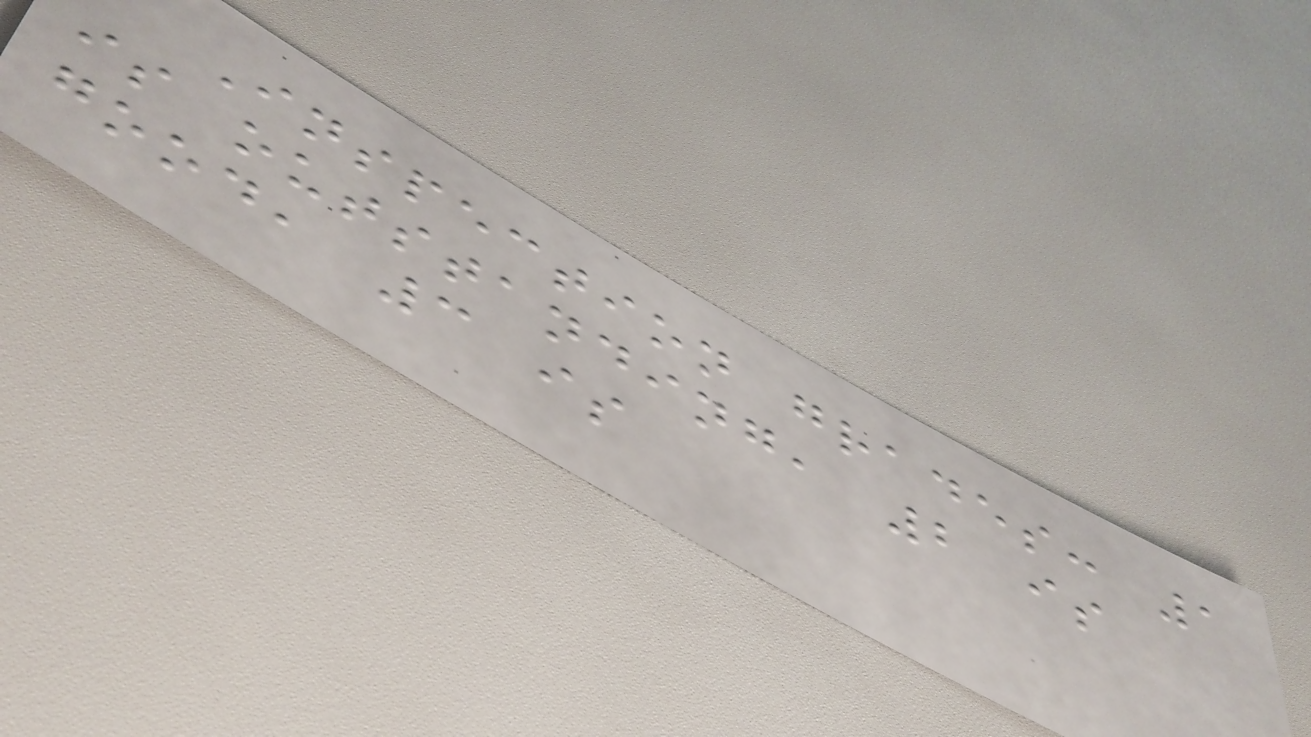Inspection grades: 1
is outstanding, 2 is
good, 3 is
